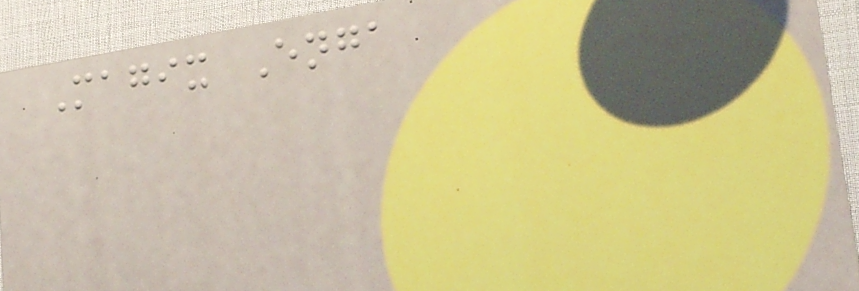Magix Enga
